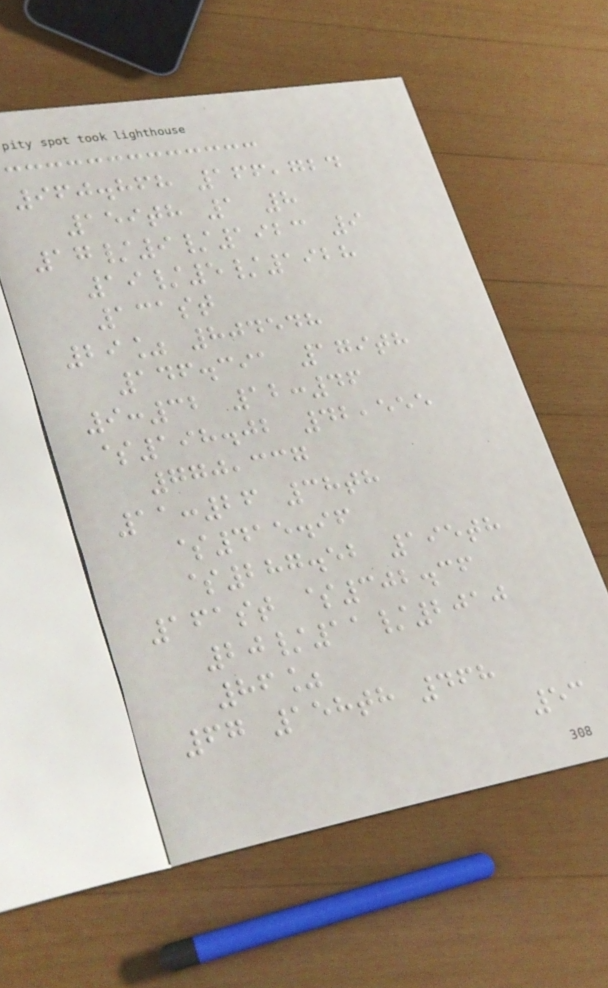960.868 166,724
159th 1 8
17/9/1923 9
19/5/1928
131st
29% 804548
146.391 179th
9:32 12:46
$198.02 42,555
770,337
11:26 38th
$415.96
$287.52 195th
161st $302.36
20/11/2010
86%
67 158th 468
53
